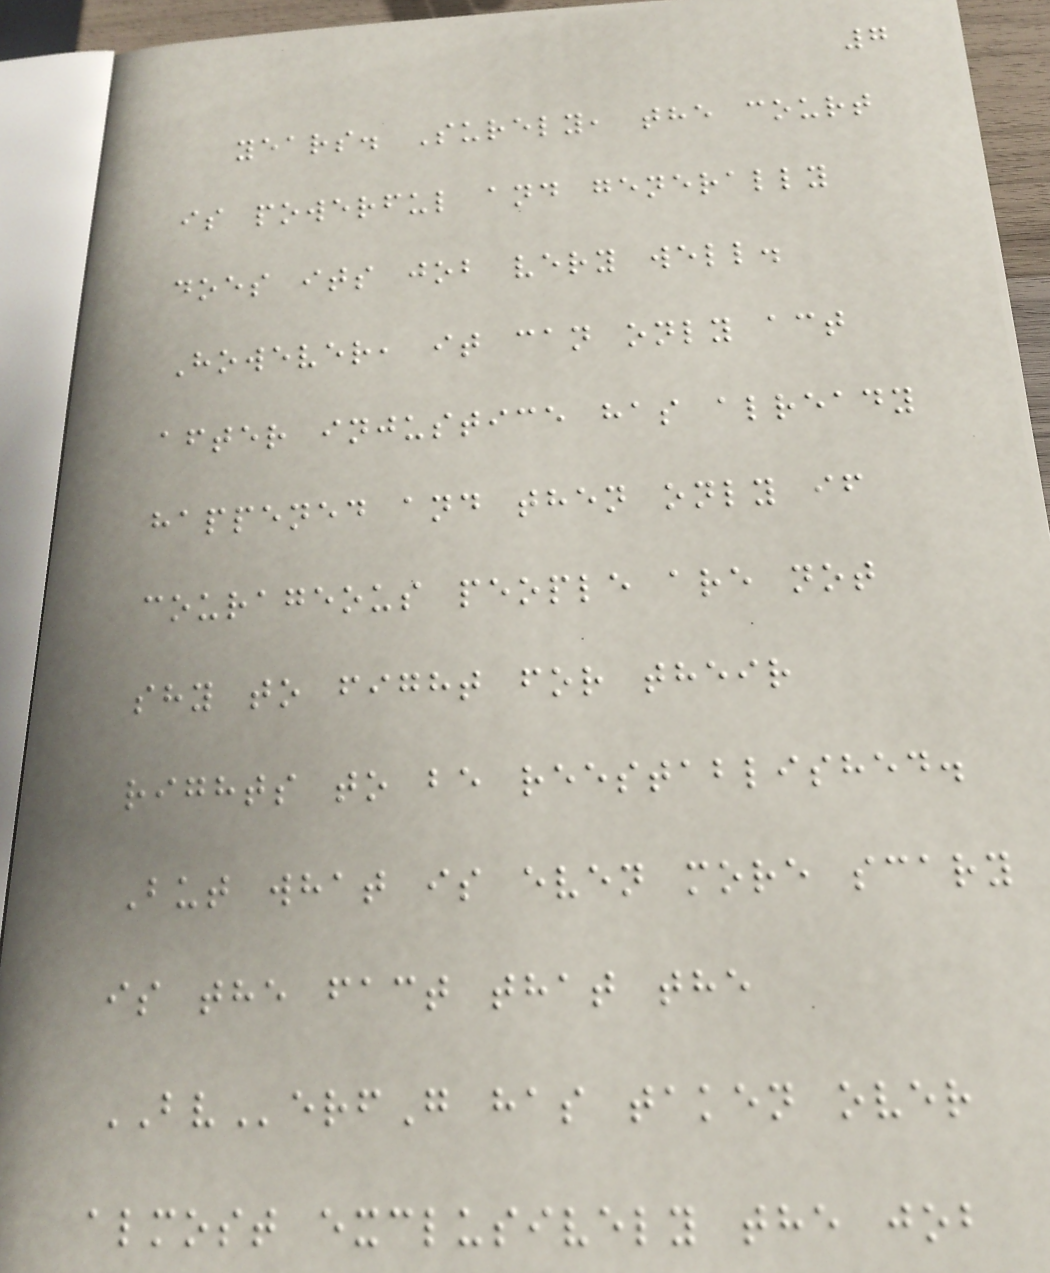7
years. Surely, the court
is powerful and generally
does its job very well.
However, it can only act
after injustice has already
happened and then only if
courageous people are not
shy to fight for their
rights to be reestablished.
But what is even more scary
is the fact that the
BVerfG has taken over
almost exclusively the job
